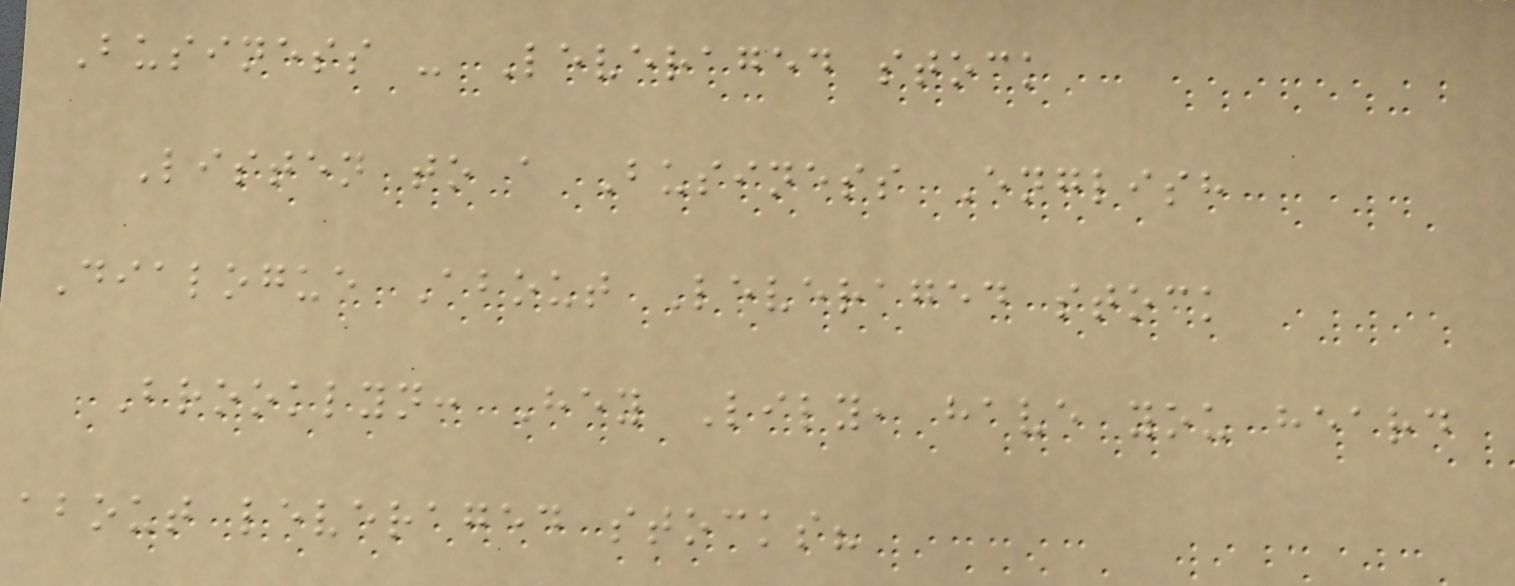Business - Leveraged stock
Listen to a Business English
Dialogue About Leveraged stock
Brooklyn: Hey Lily, have you heard
about leveraged stocks?
